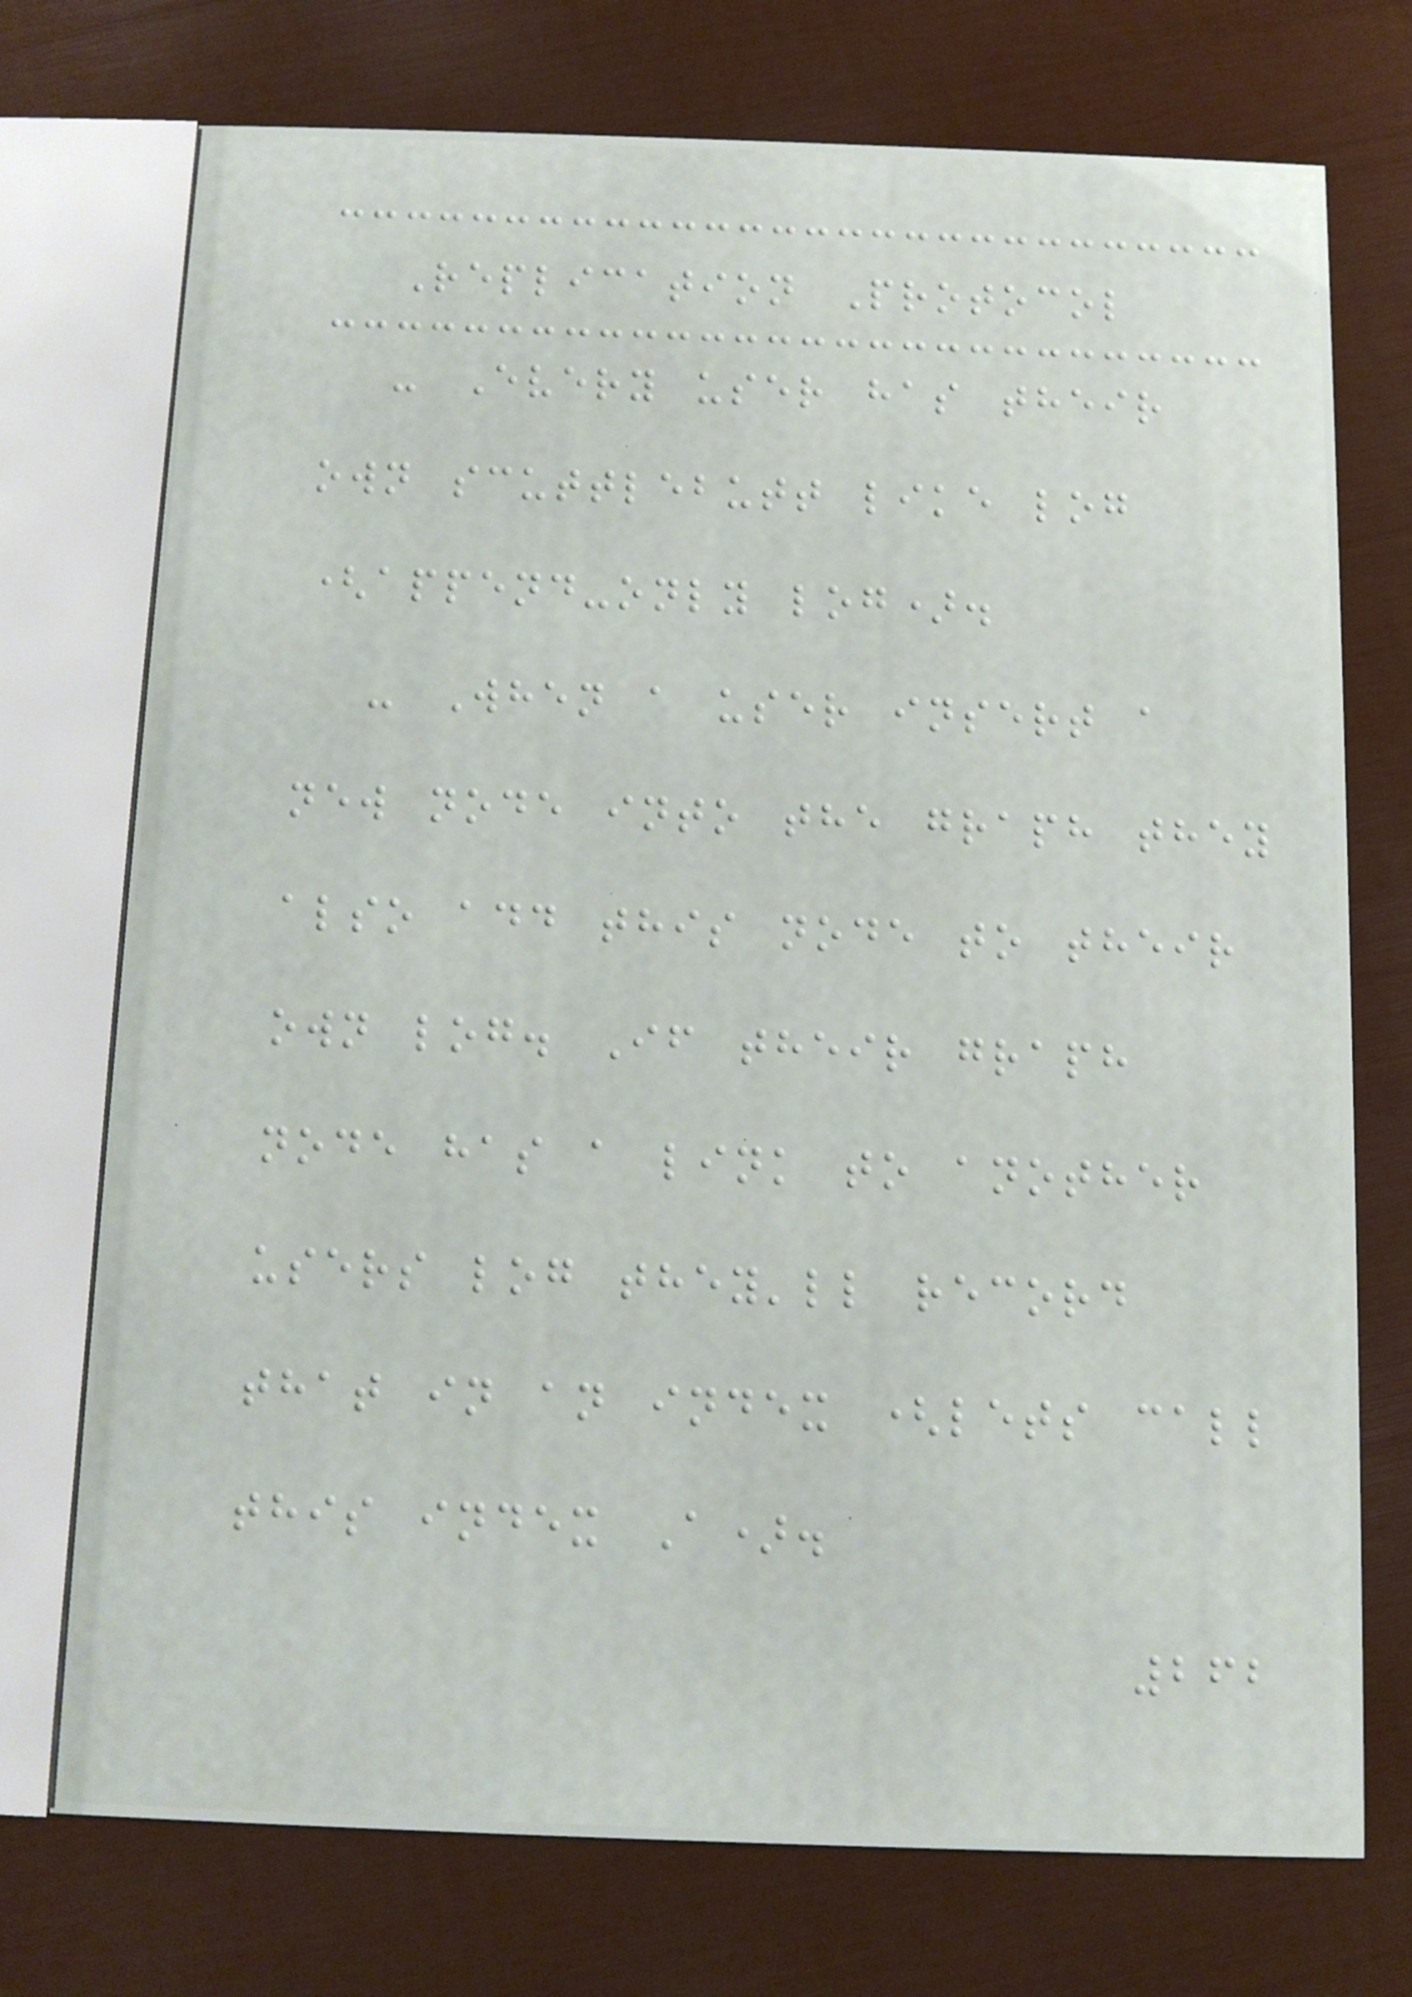Replication Protocol
- Every user has their
own scuttlebutt like log
(append-only log).
- When a user insert a
new node into the graph they
also add this node to their
own log. If their graph
node has a link to another
users log they'll record
that in an index (lets call
this index A).
262
